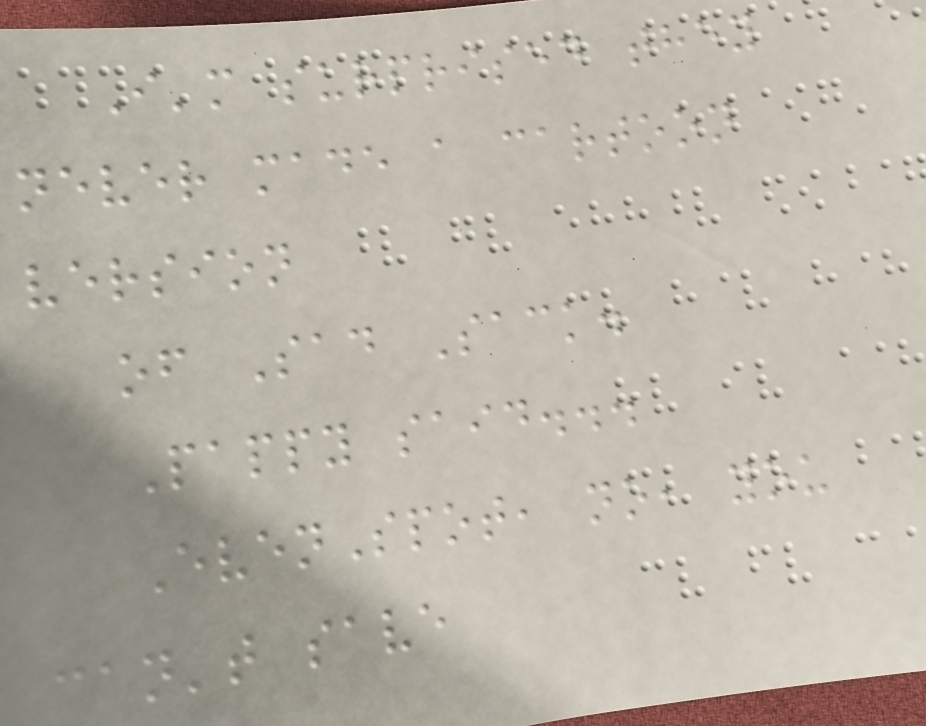I'm surprised they
never made a cartoon
version
of Sad Sack.
Pappy said...
EvenSpot, no, you
can't save
